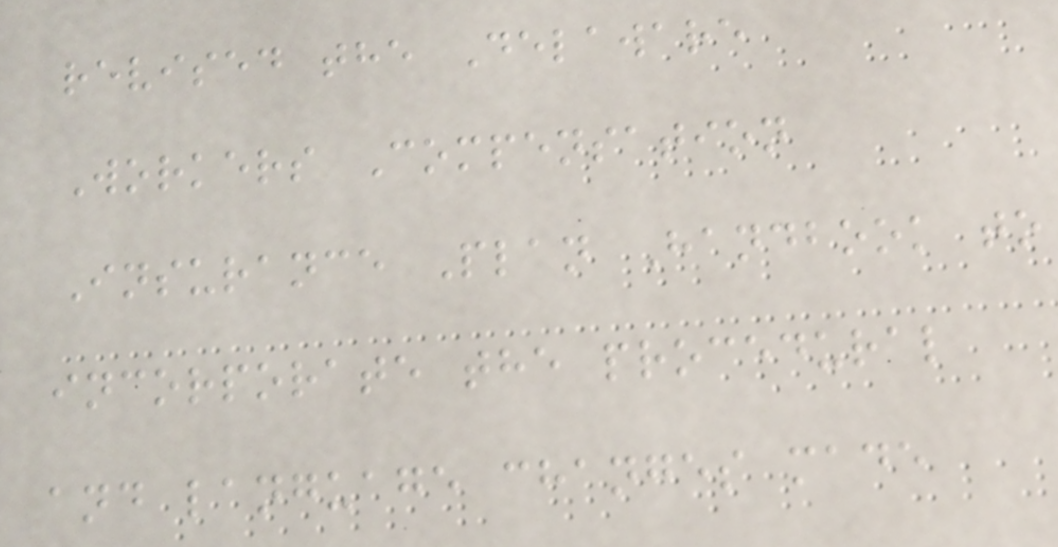revised the Delaware
Workers Compensation
Insurance Plan Handbook to
incorporate the procedural
and language changes made
